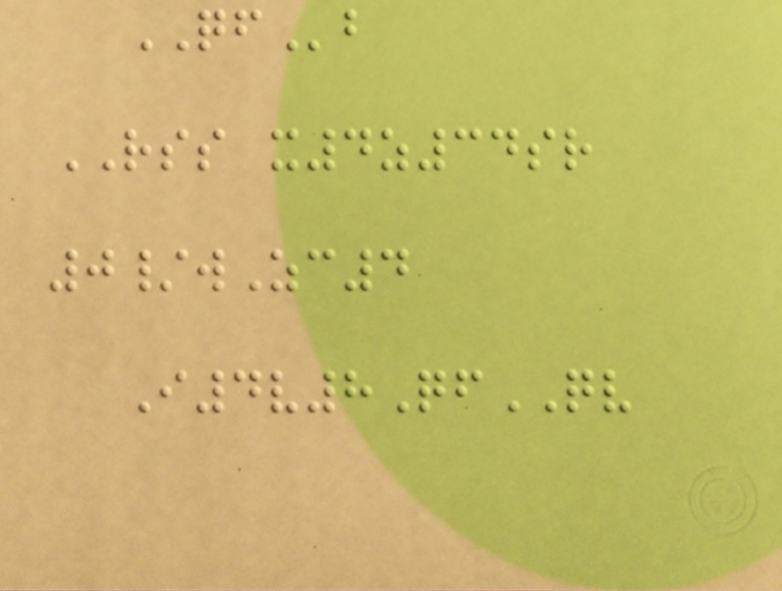QFb
RSS x4z34sr
0/wZc4
I4v8QfQV
